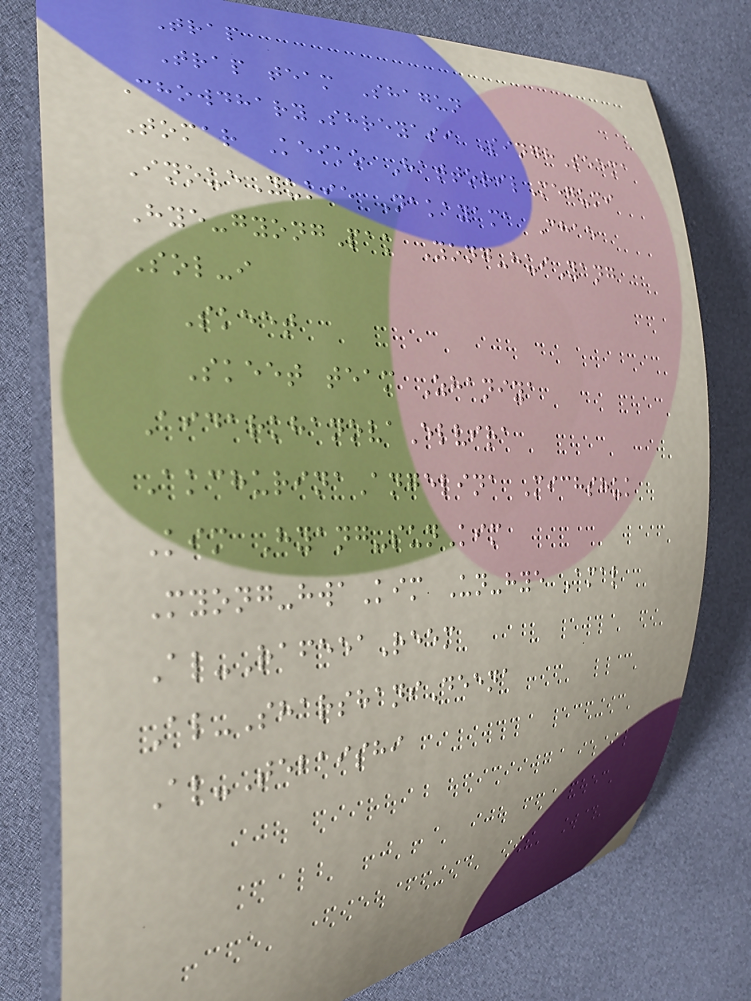Trap
Trap team Shagun
ChowdharyShreyasi SinghSeema
Tomar Keiko HattorilMegumi
InoueYukie Nakayama Chae
Hye-gyongPak Yong-huiYang
Sol-i
Skeet
Skeet team Zhaniya
AidarkhanovaElvira
AkchurinaAngelina Michshuk
Kim Hyang-sunKim
Myong-hwaKim Un-hye Amal
Al-RafeeaReem
Al-SharshaniDeena
Al-Tebaishi
